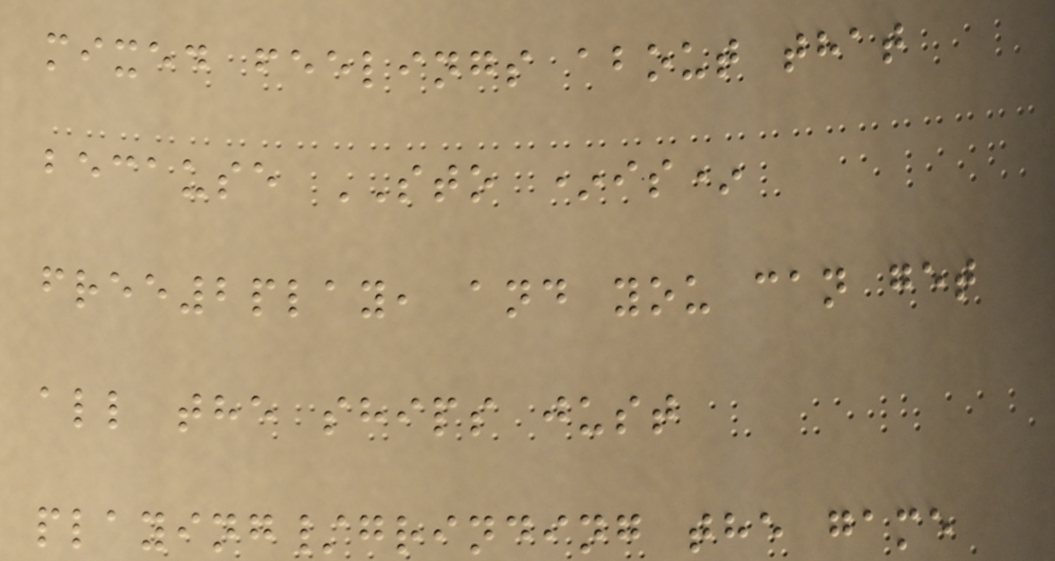mixed feelings about that
because STO *is*
free2play, and you can get
all the ships just
playing/grinding the game
